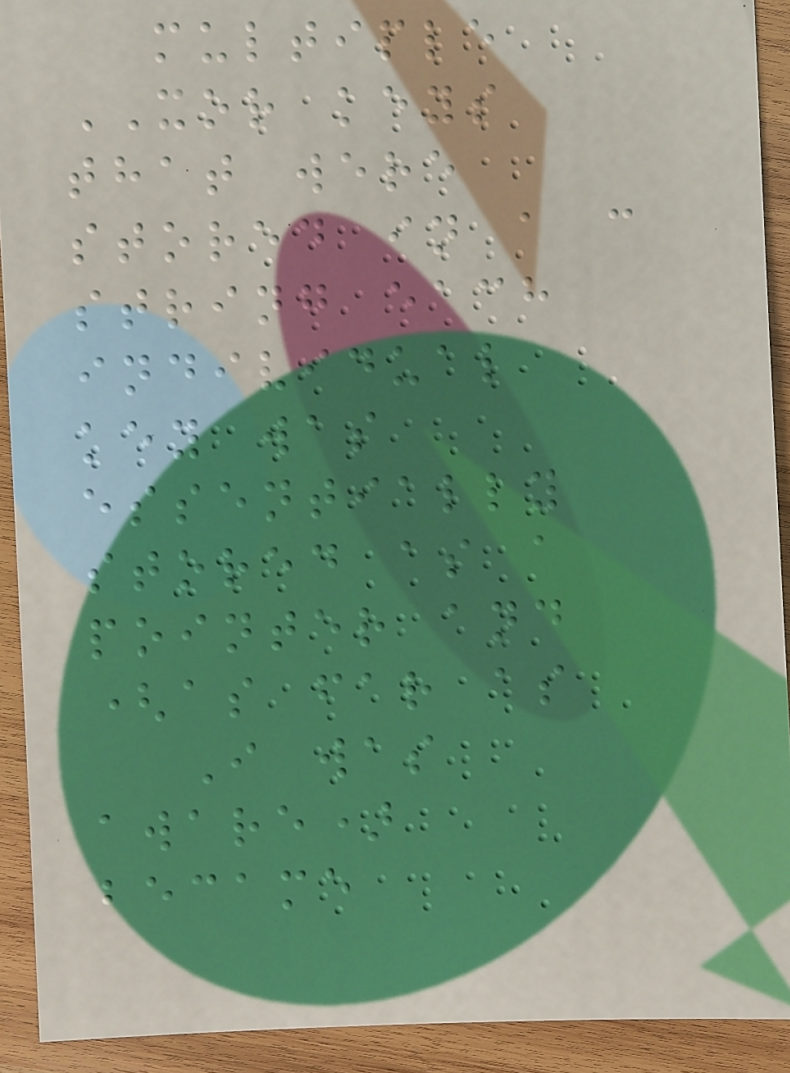multiple
XOR keys
that were
stored in a c
string each
individual
key was
essentially
stored as a
pointer and
(as far as
I was
aware)
became
